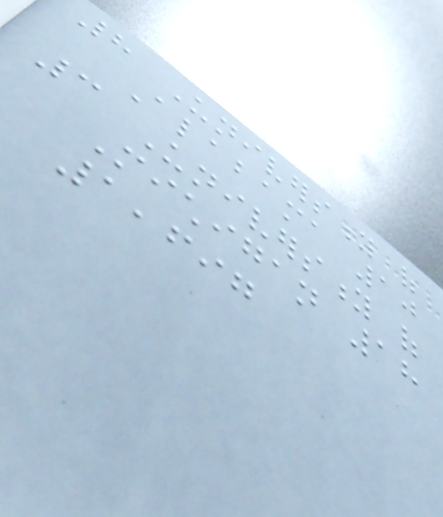8 University of
Alabama 10
3 University of
Michigan 18
1,697
